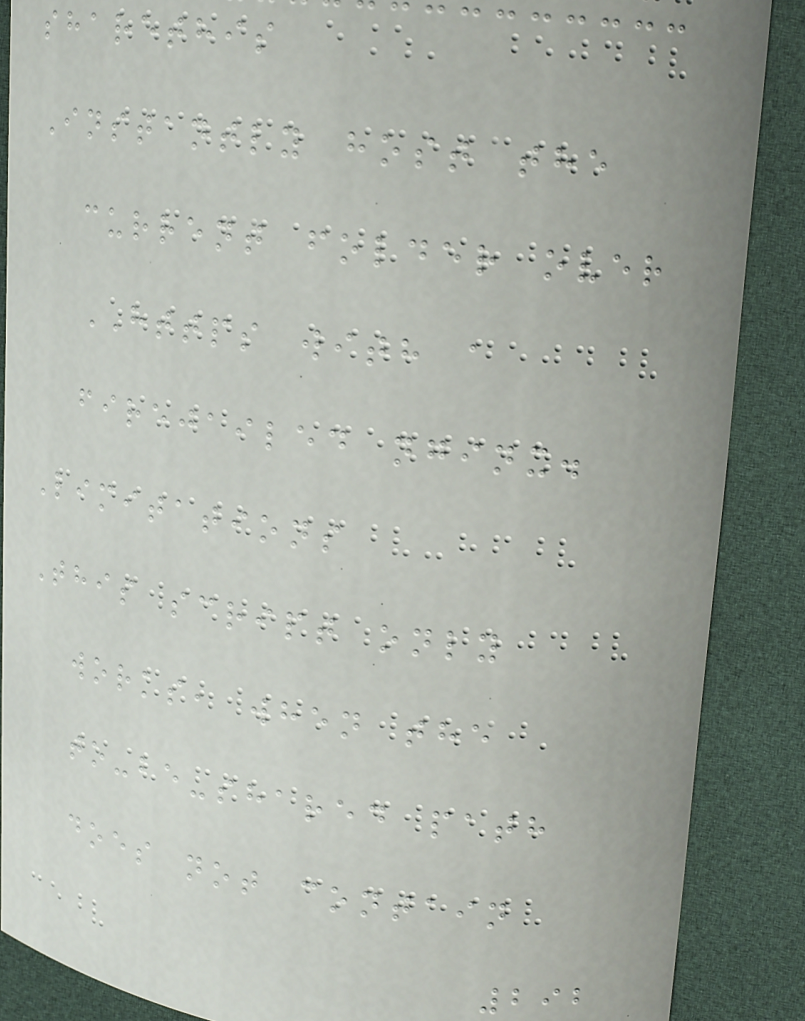sharethis
Instantly host the
current folder over
HTTPS with a
firejailed nginx.
Limitations
This script only
works, when the
to-be-shared path
does not contain
292
